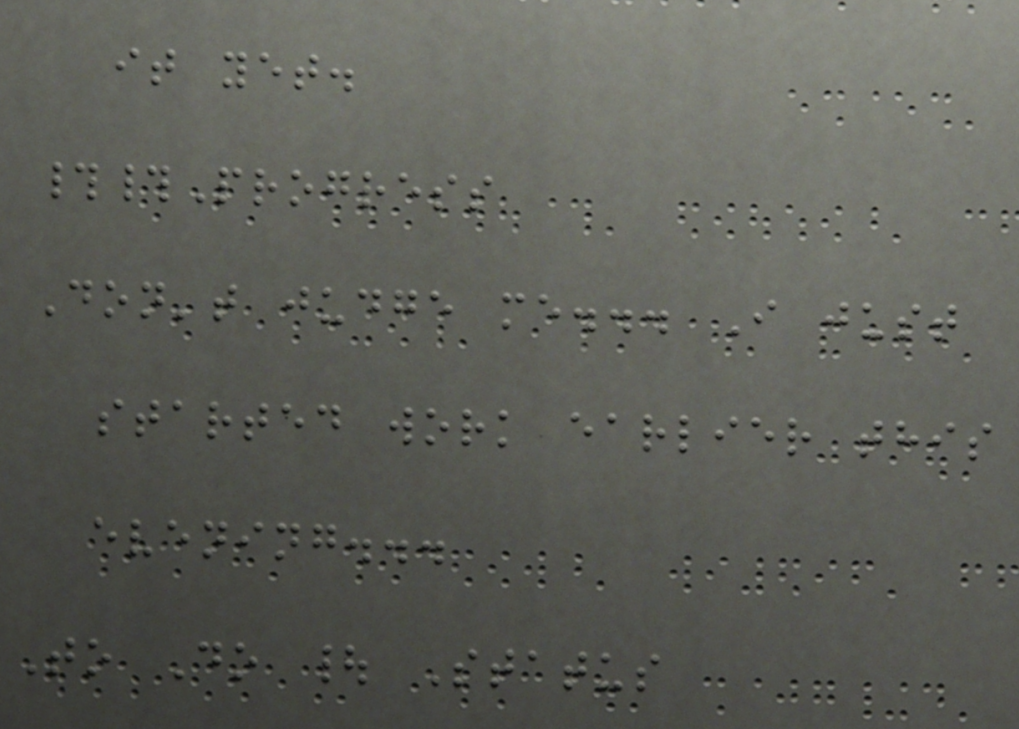it yet.
##Progress
Don't judge me... I just
started work earlier this
evening...
To Do | Status
